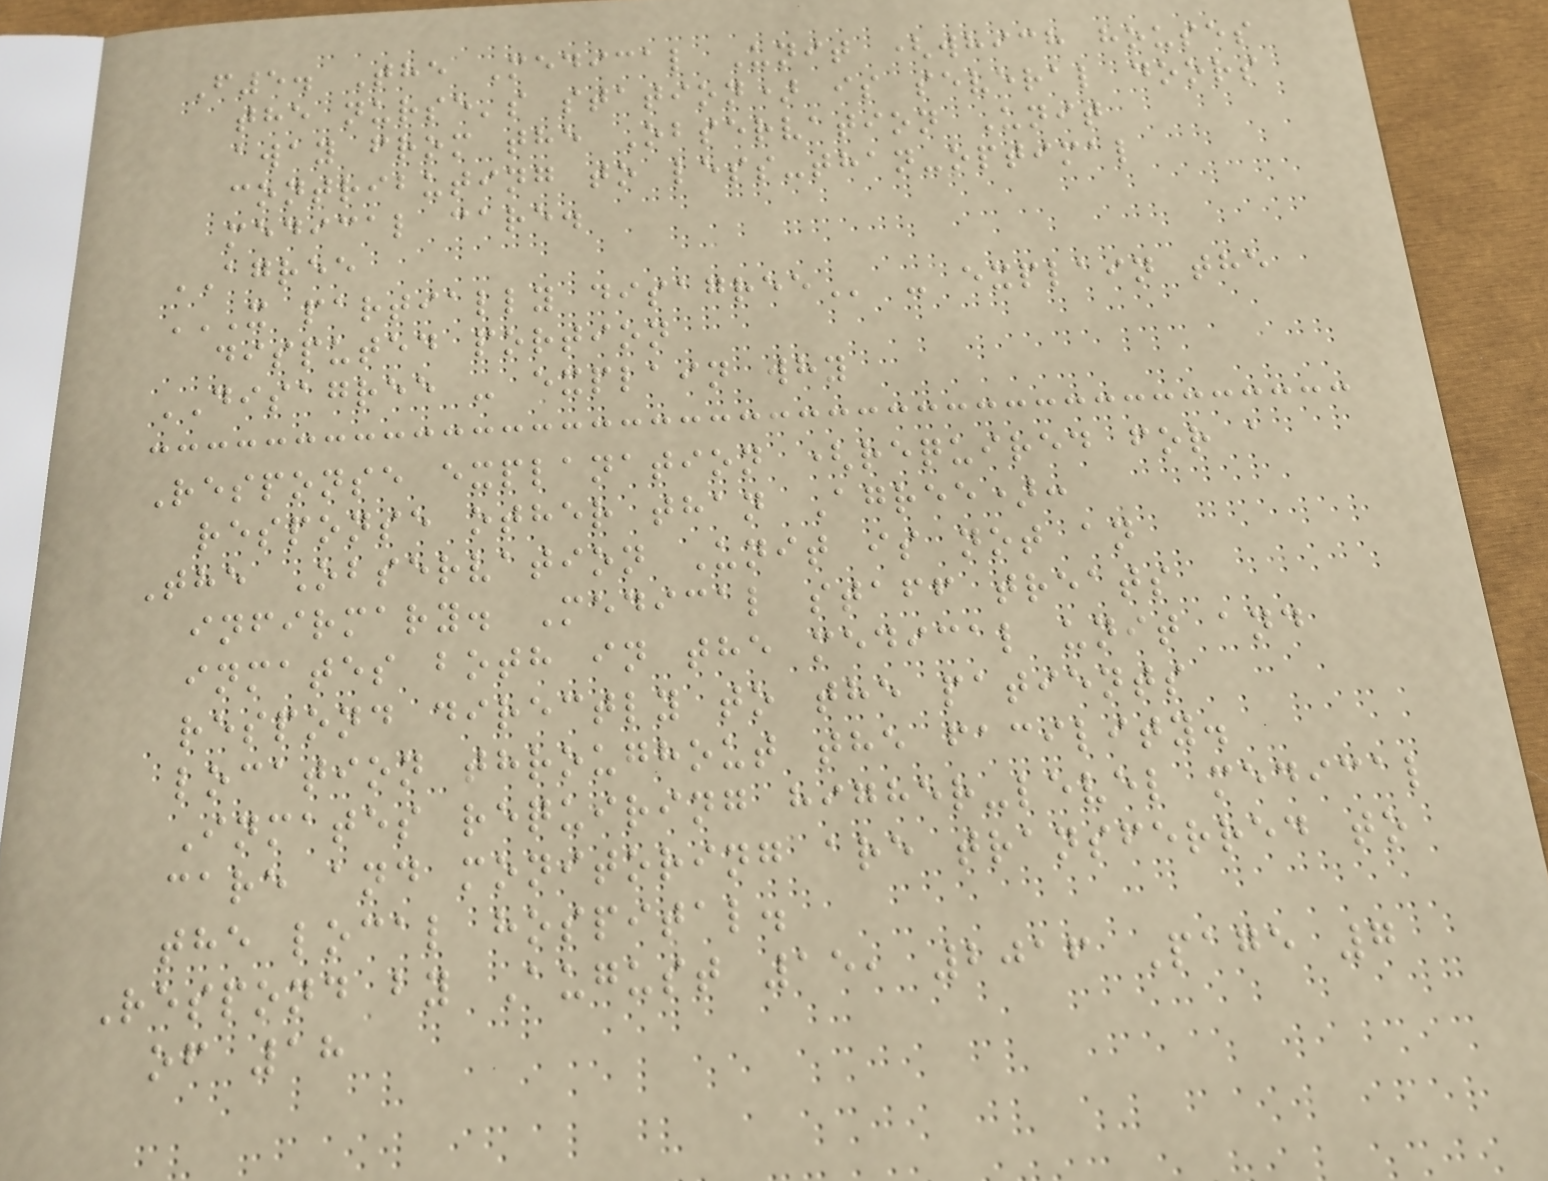F5. The Medical Unit (which houses
the nurse's station) is several doors
away from the Observation Unit
contributing to less-than-optimal
medical care.
AGREE
X PARTIALLY DISAGREE - explain the
disputed portion
DISAGREE - explain why
Response explanation (required for a
response other than Agree):
The Observation Unit is not an
infirmary. Medical staff treats
inmates both in the medical unit and
respond directly to the patients
location throughout the facility.
Inmates requiring higher-level medical
care and monitoring are transferred to
the local hospital.
Respond by August 15, 2016 Page 7
of 18
